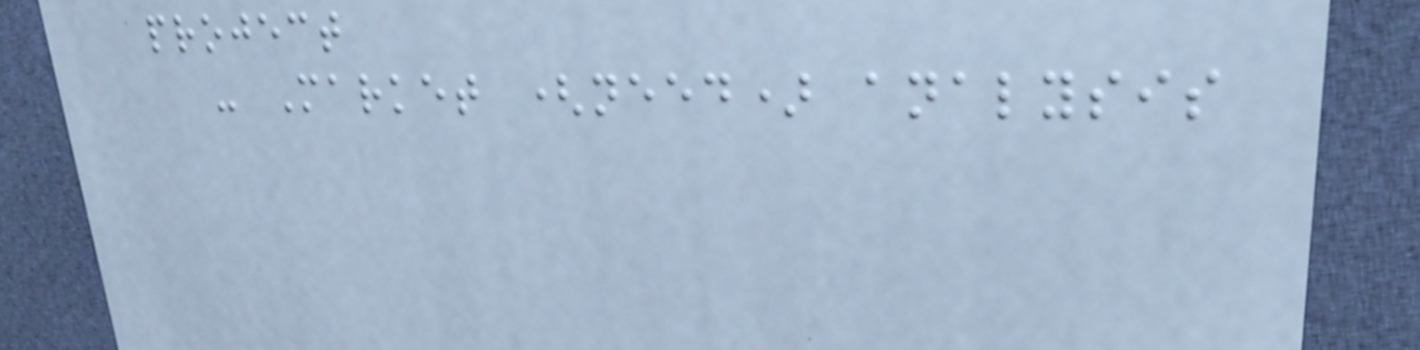project
- Market (need) analysis
